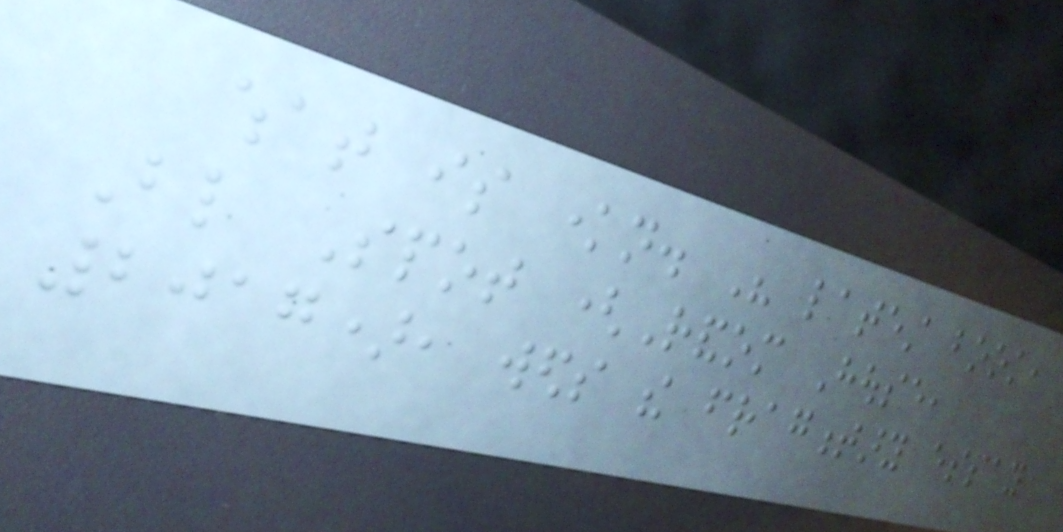what is known. His latest book,
Blind Spot (Random House,
2017), weds the fragmentary essay
